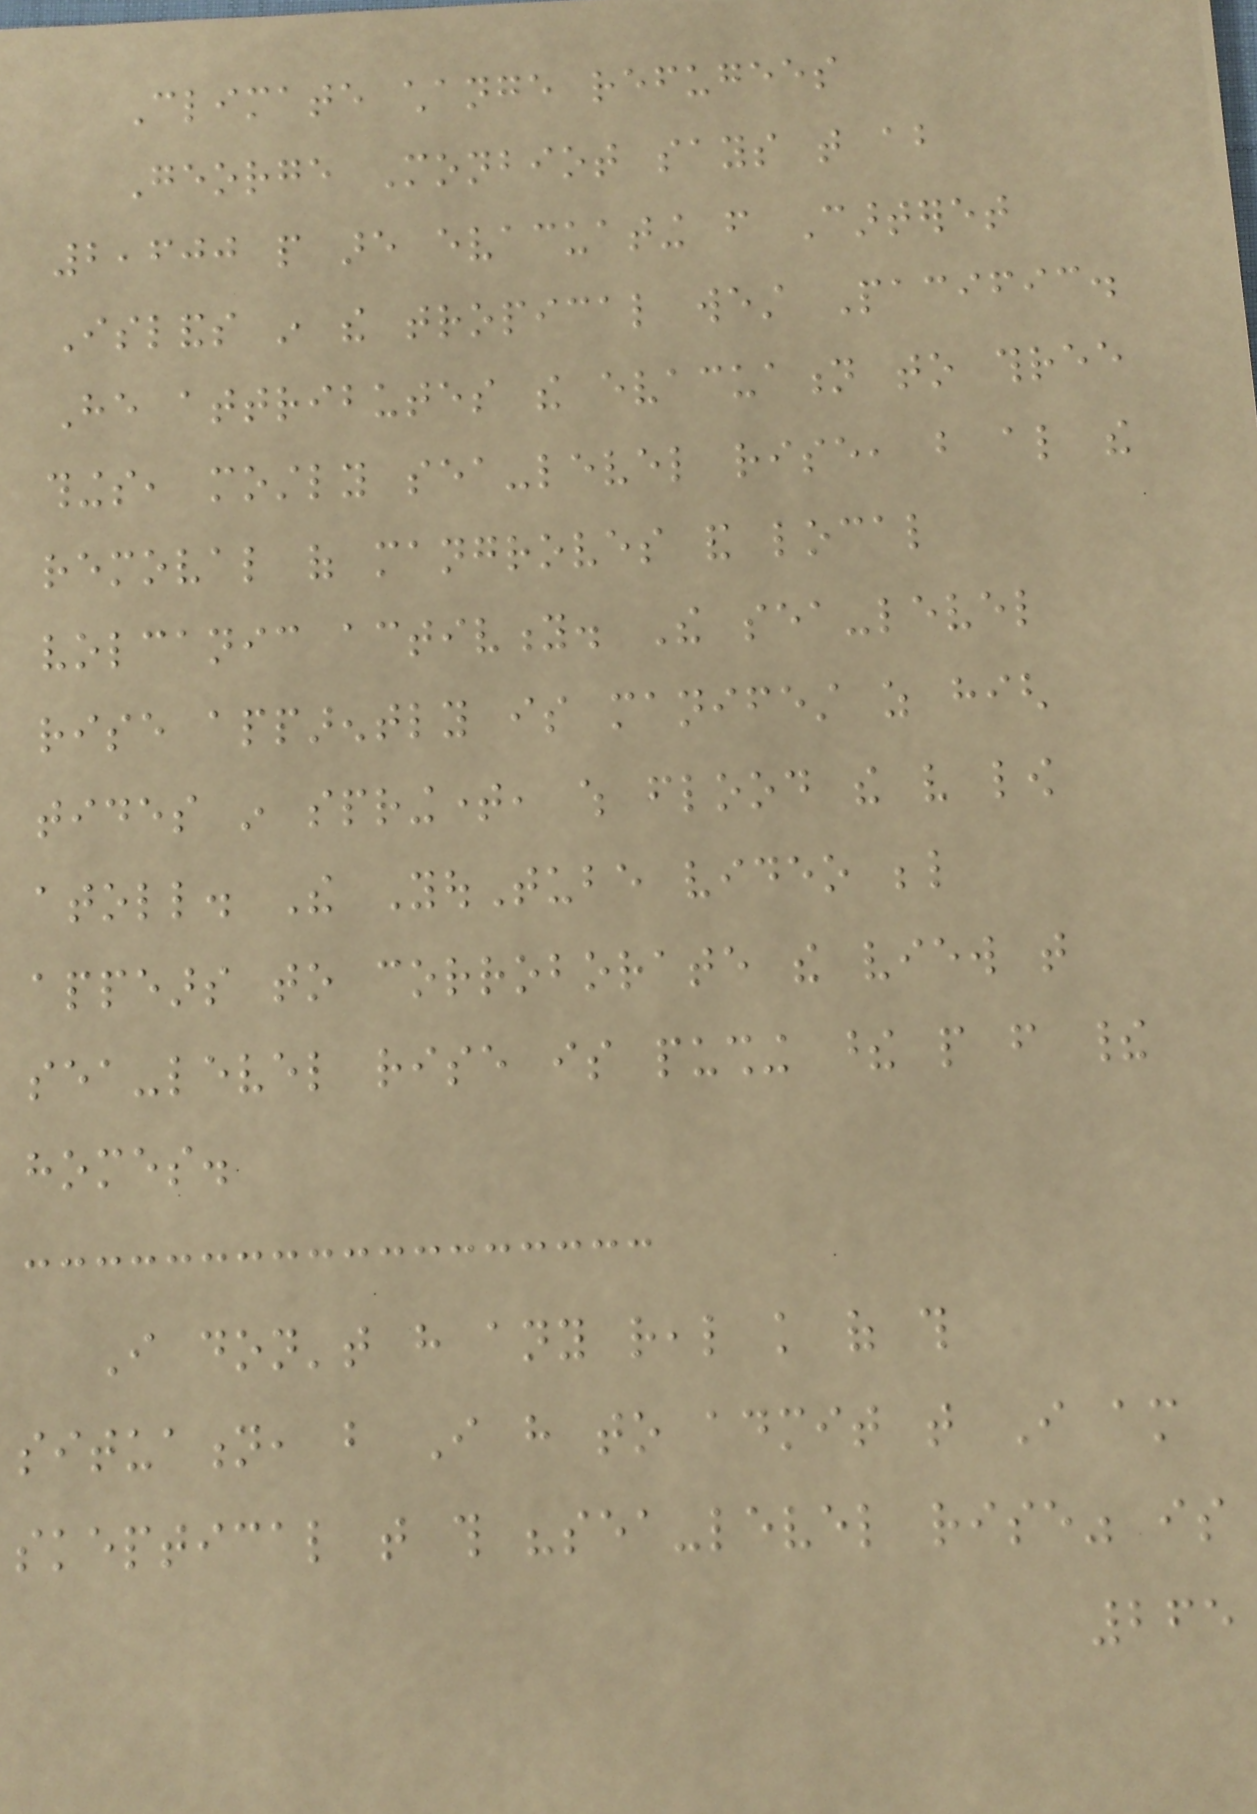Climate change refugees
George Monbiot says that about
2,600 people are evacuating from Carteret
Islands in the tropical west Pacific.
He attributes the evacuation to three
things, mostly sea-level rise, but also the
removal of mangroves and local
volcanic activity. The sea-level
rise apparently is manifest as high
tides in springtime, which flood the very low
atoll. The YouTube video below
appears to corroborate the view that
sea-level rise is pushing these people from their
homes.
I don't have any real knowledge of this
situation, but I have to admit that I am
skeptical that this "sea-level rise" is
265
